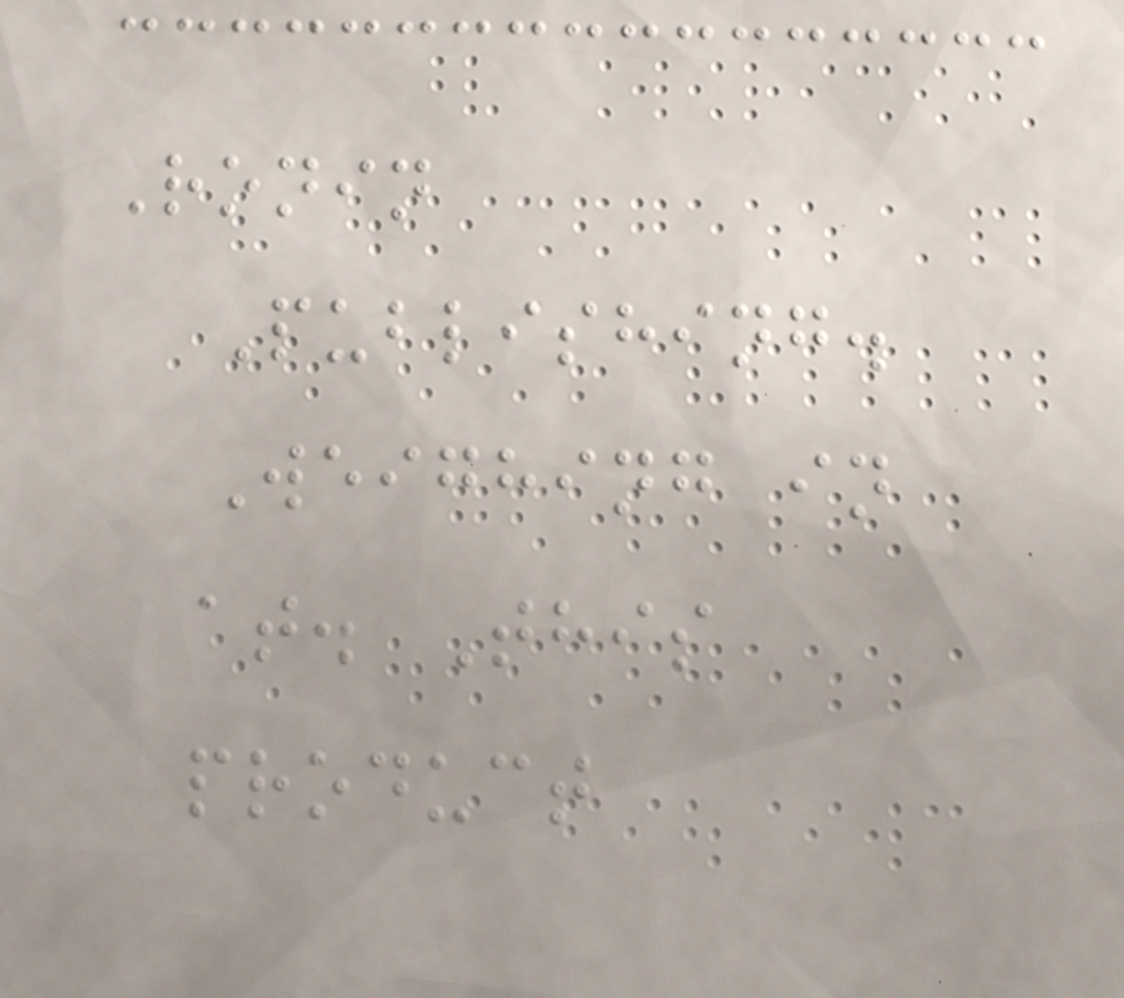Ronin
Publishing.
Weighing in
at. This
product
